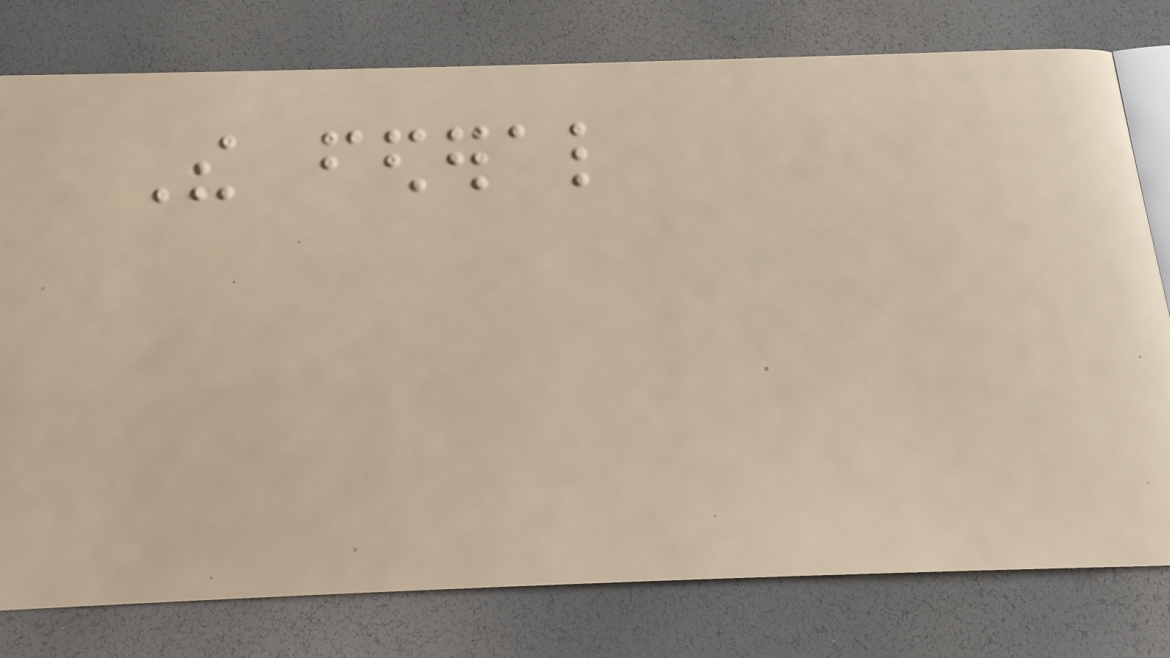The federal
